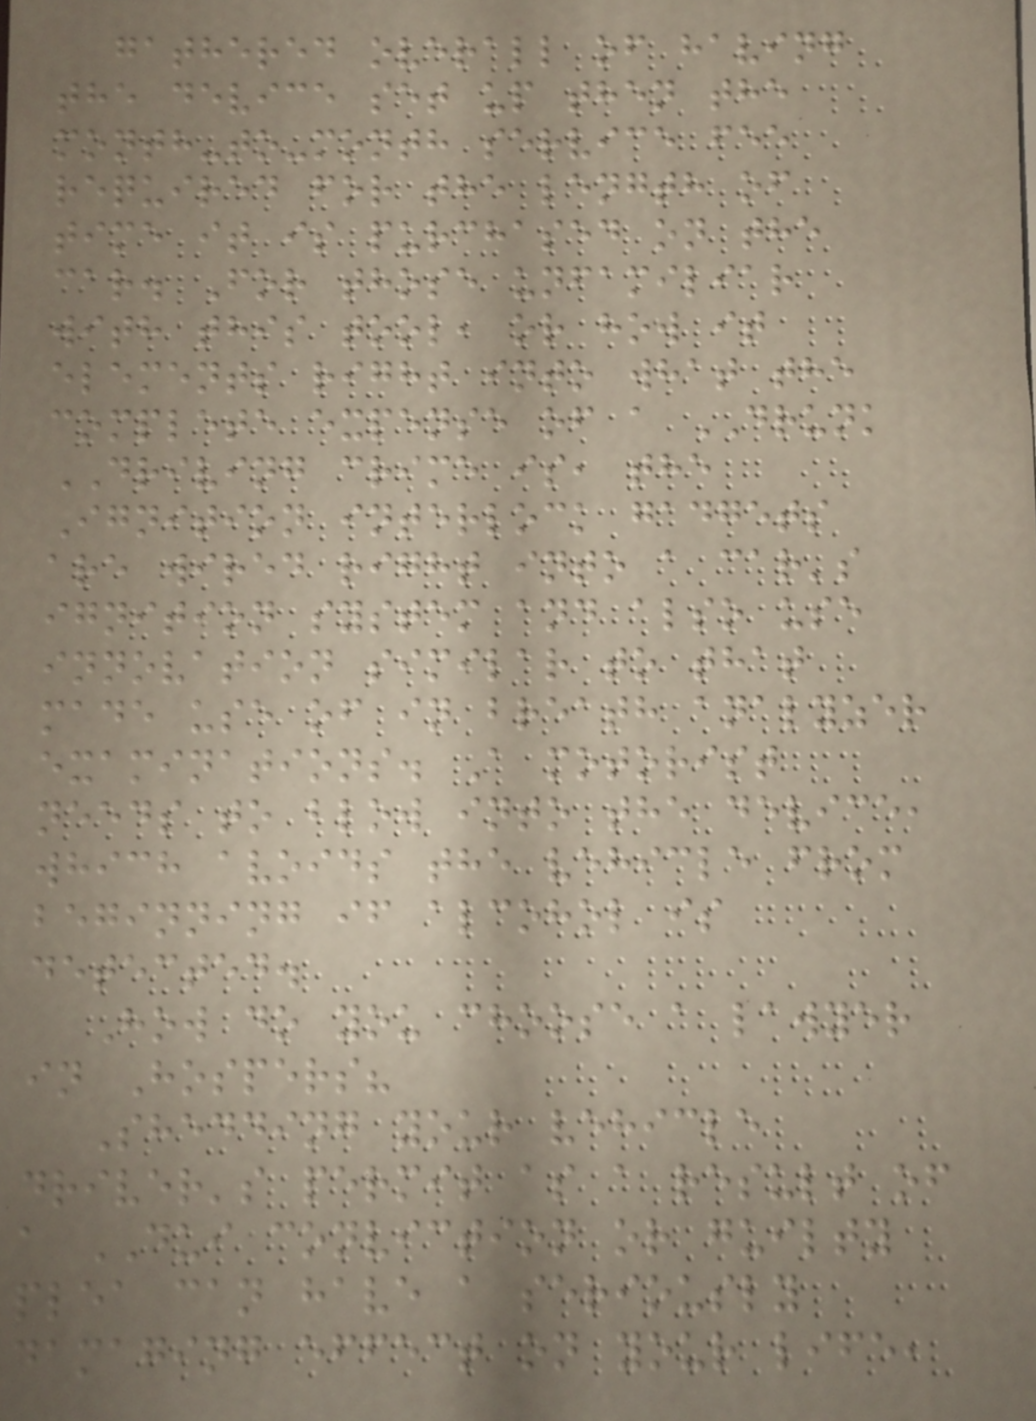gathered overall of having
the device set up then the
month-to-month service fee
required for the length of
time it is purchased on the
car. For those unfamiliar
with this tool, or how it
elements right into what the
complete expense of a DRUNK
DRIVING crime is, the
Ignition interlock gadgets
are wired right into a car's
ignition system and also use
innovation similar to that
made use of in breath analyzer
examinations. A motorist
needs to blow into the device,
which avoids the vehicle from
beginning if alcohol is
detected.
How do you choose a lawyer
in Hospers?
Shedding your vehicle
driver's permit as a result of
a DUI conviction or guilty
plea can have a seriously
damaging effect on your life,
